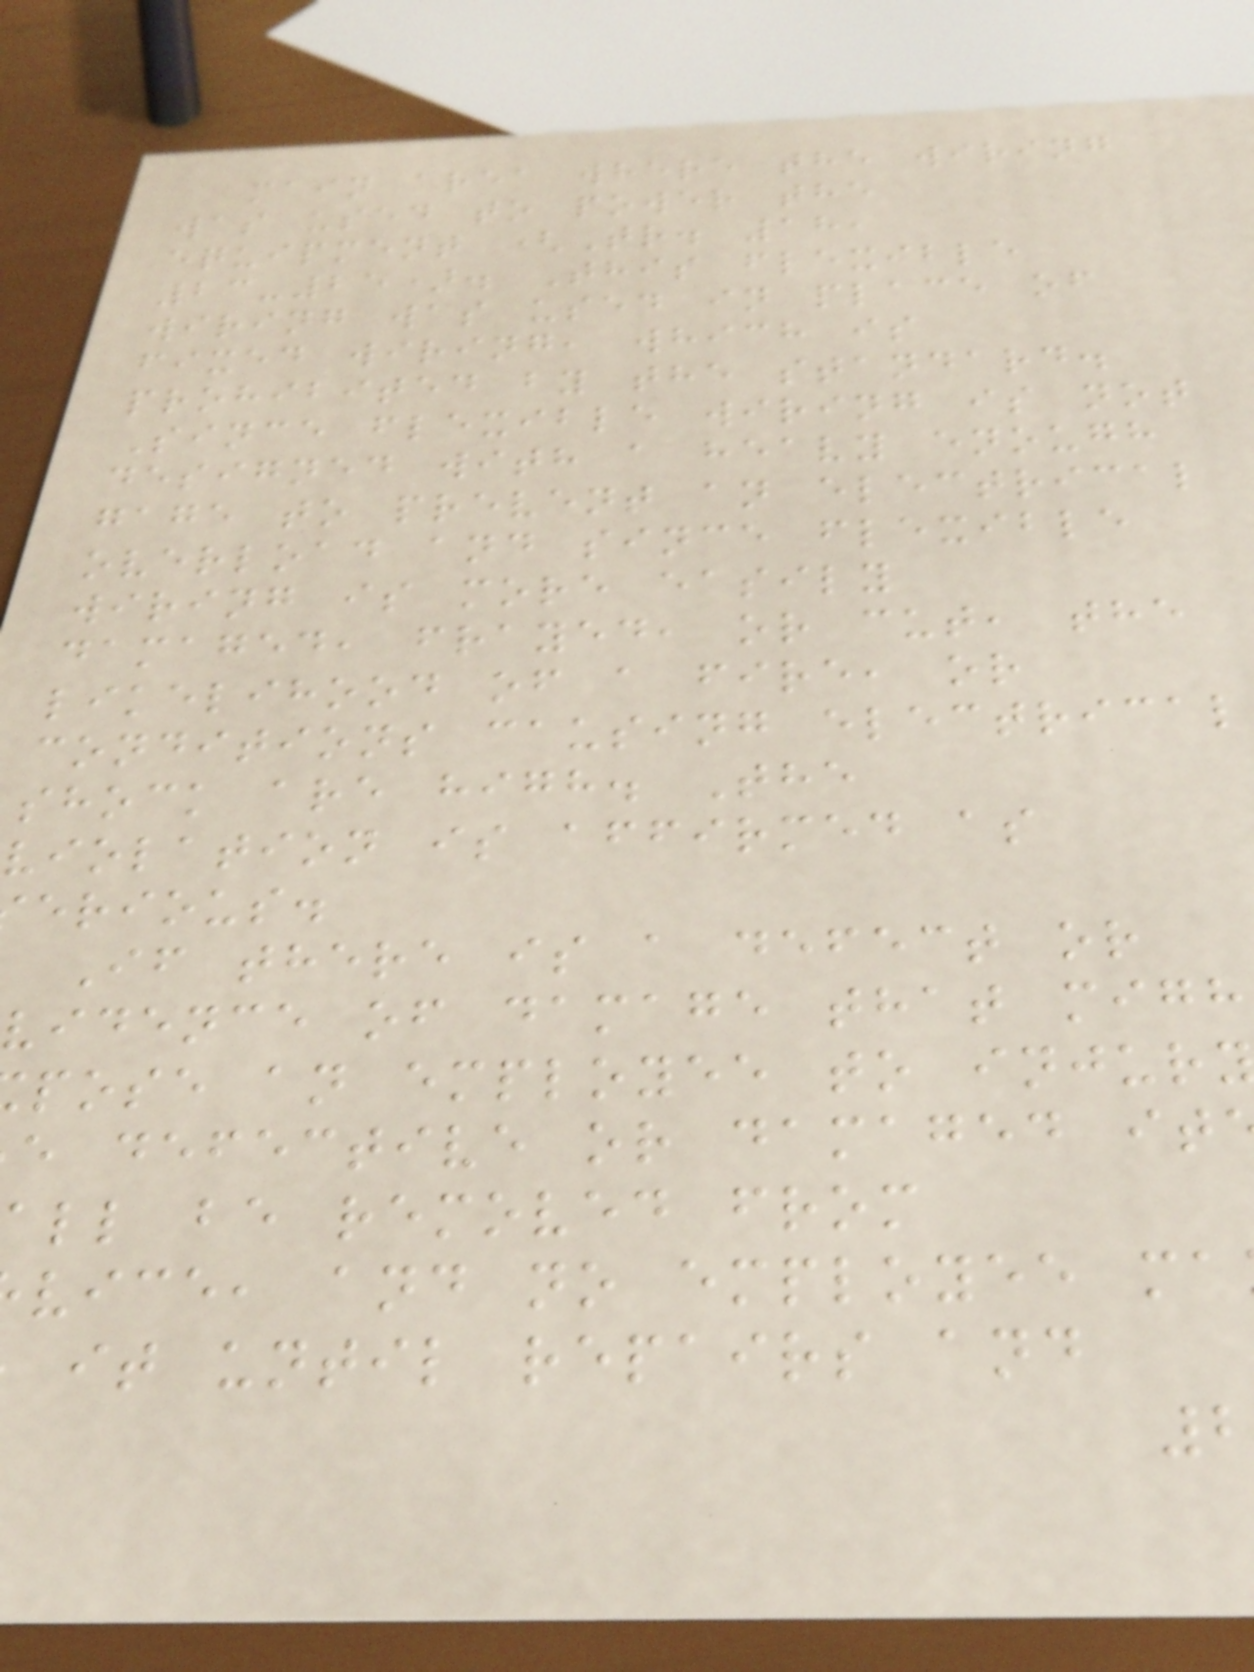main area where the wiring
was used to power the
equipment (Tr. 18,
23-25). This flexible
wiring was used in place of
fixed wiring, which is
prohibited by the standard.
Since flexible wiring is not
designed with a heavy enough
gage to prevent an electrical
overload and since flexible
wiring is more easily
damaged, frayed, or cut, the
likelihood of a fire, or
conditions causing electrical
shock are high. The
violation is affirmed as
erious.
If there is a defect or
vidence of damage that migh
pose an employee to injur
e defective or damaged it
all be removed from
vice, and no employee ma
it until repairs and
